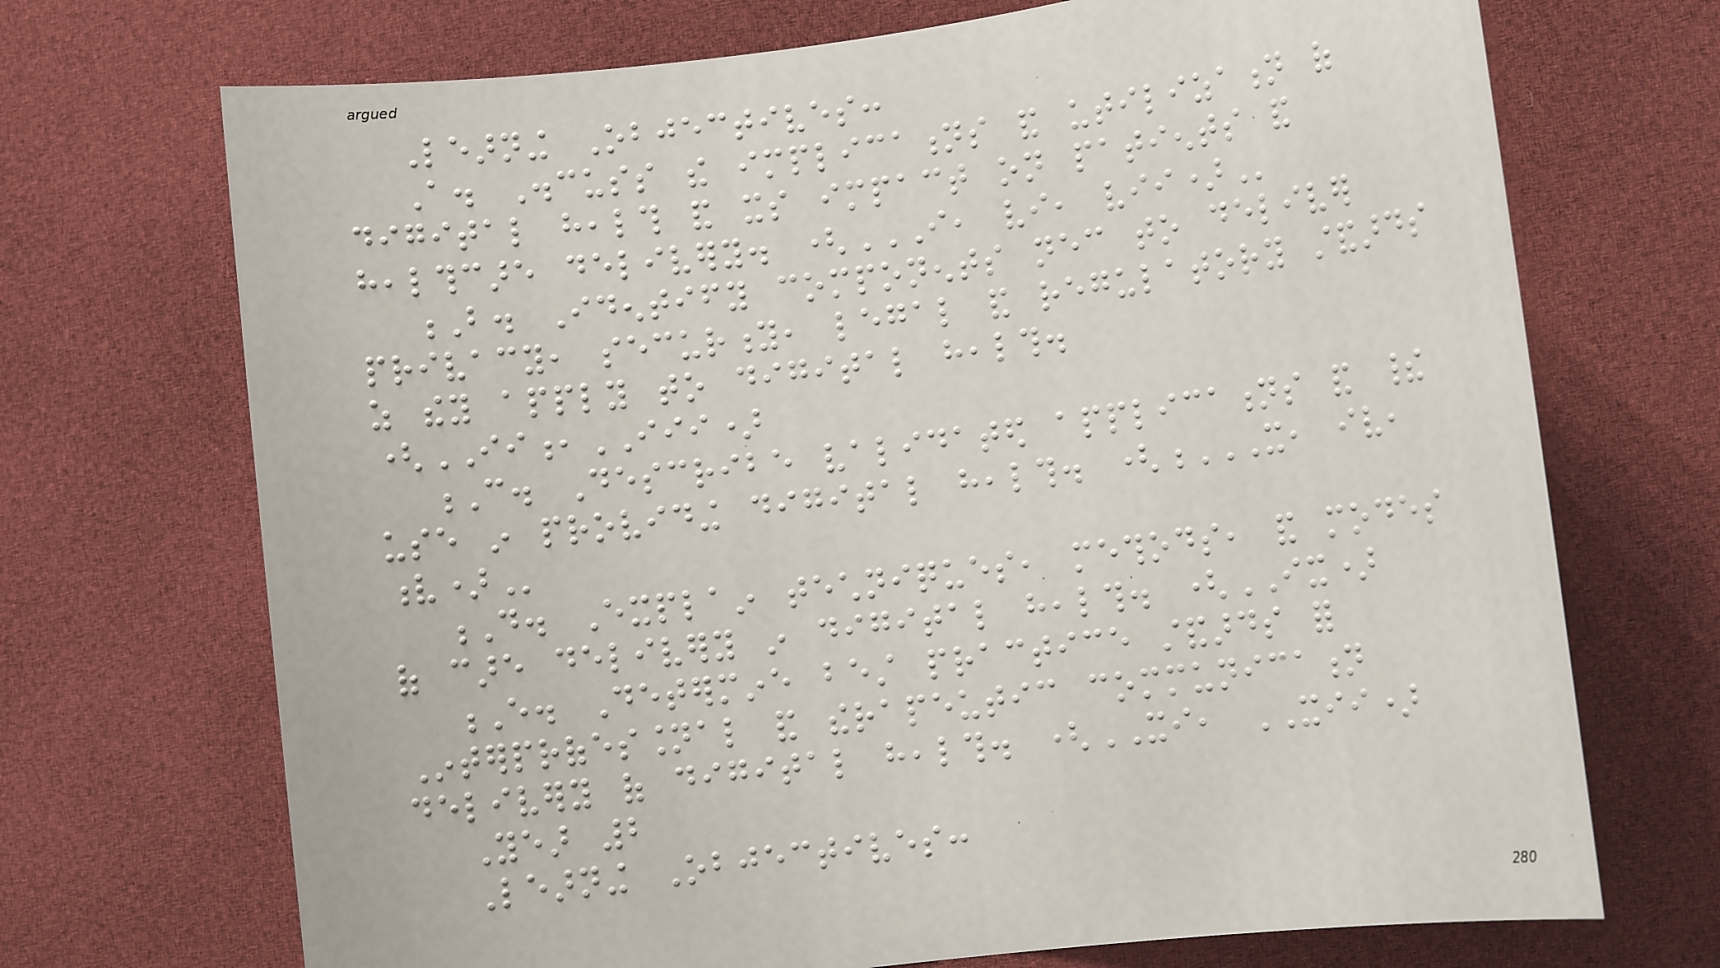Learning Objectives:
A. Discuss the implications and utilization of
digital health and its impact on patients and
healthcare delivery. (I, VI, VII)
B. Identify components necessary to deliver
privacy, security, legal and regulatory standards
as they apply to digital health.
(II,III)
C. Describe validated applications and their
use in providing digital health. (X, IV,
V)
D. Explain techniques, methods, and modes
of care delivery in digital health. (IX)
E. Determine best practice standards for
Interprofessional and therapeutic communication
delivery of digital health. (XI, XII)
Year 2
Learning Objectives:
